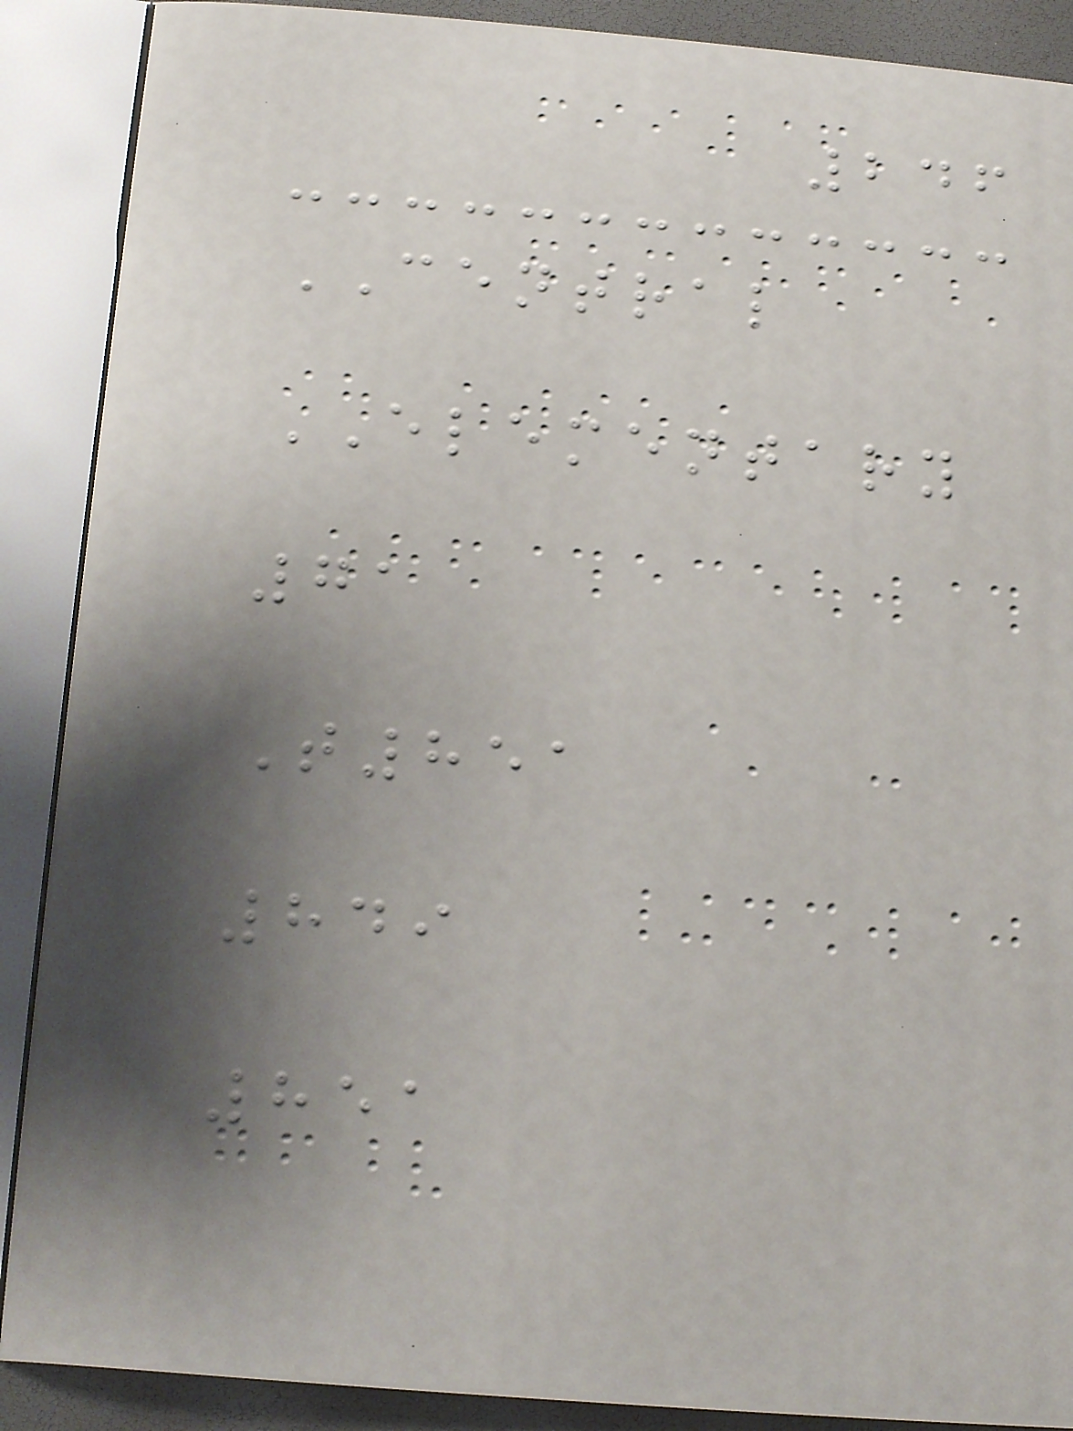246
CENTRAL
ELEMENTARY
71
T851
849
851
